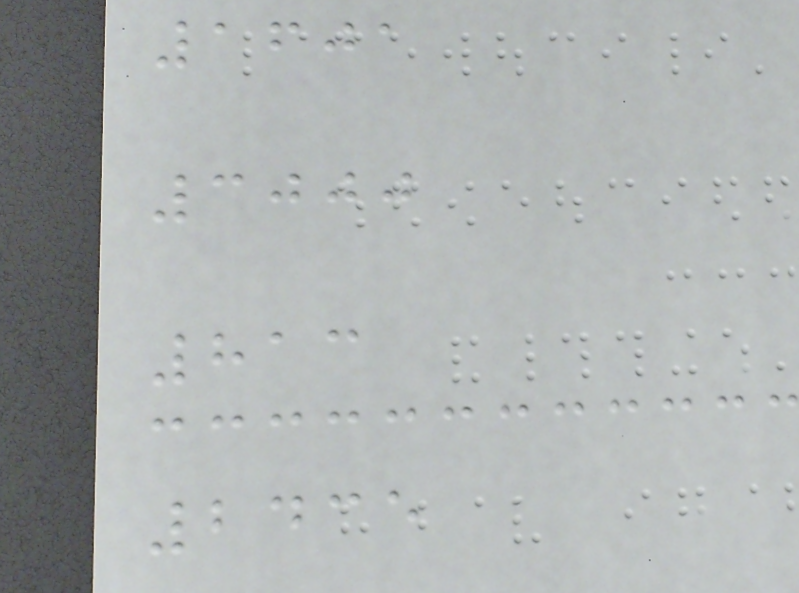1601
3000
813
2435
